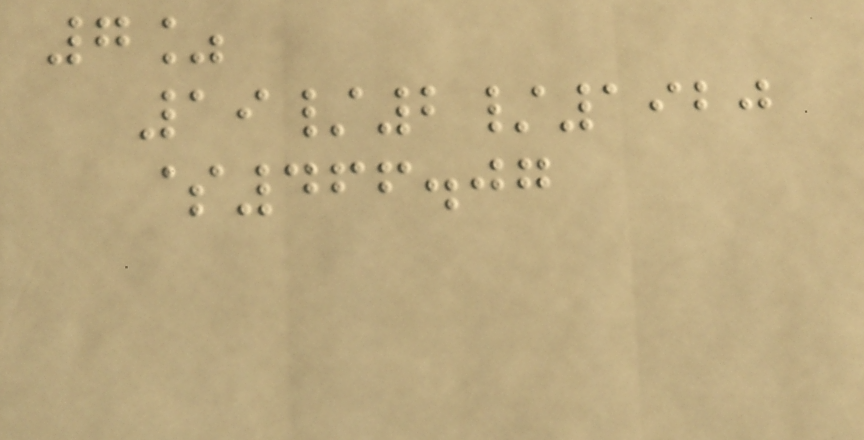7%
19/2/1920
$466.07
